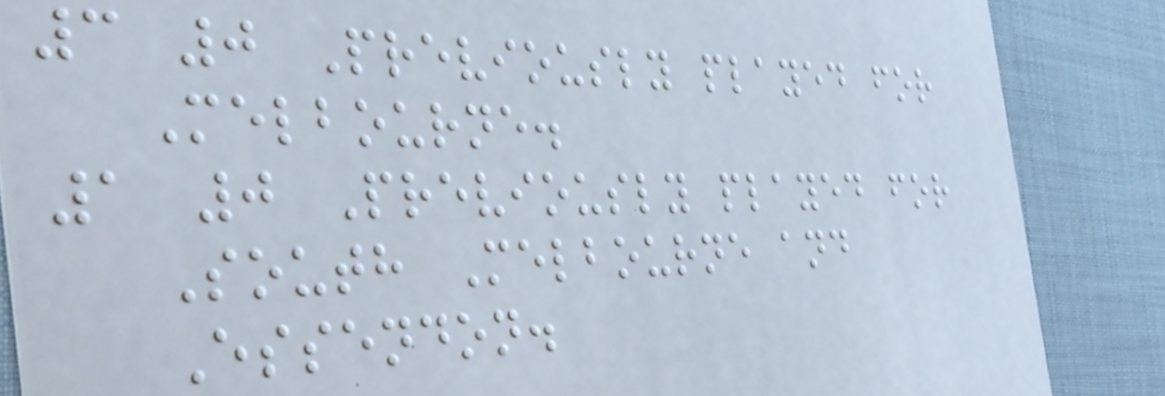3 0 Previously played for
Melbourne.
1 0 Previously played for
South Melbourne and
Essendon.
